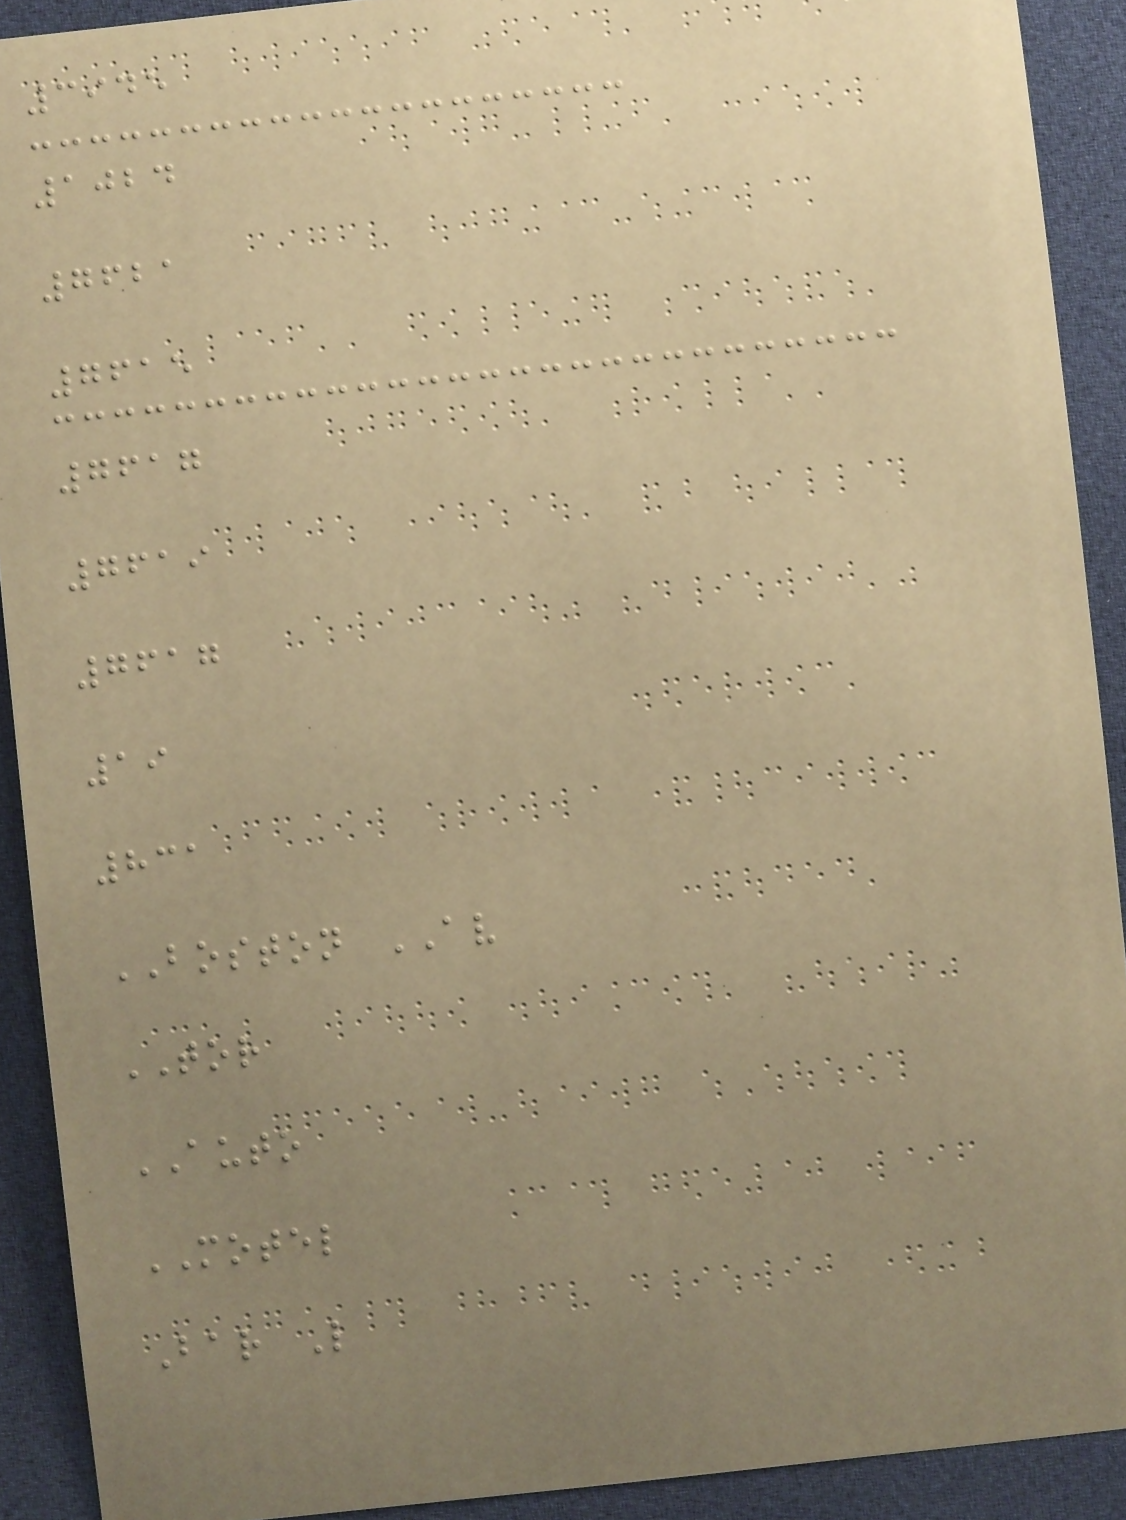3945
1024
7621
7615
7617
7619
7617
19
831
BOSTON AV
TOR
AUTO
MOTEL
Bar L
